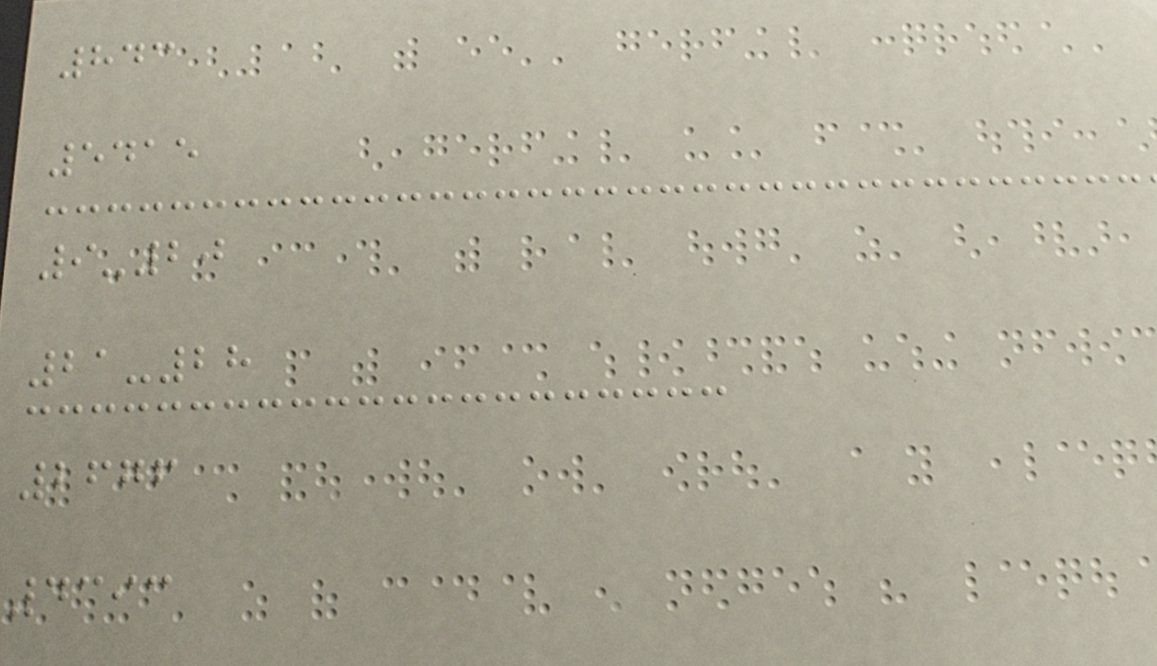843
5415
9-20
21-28
2676
4393
